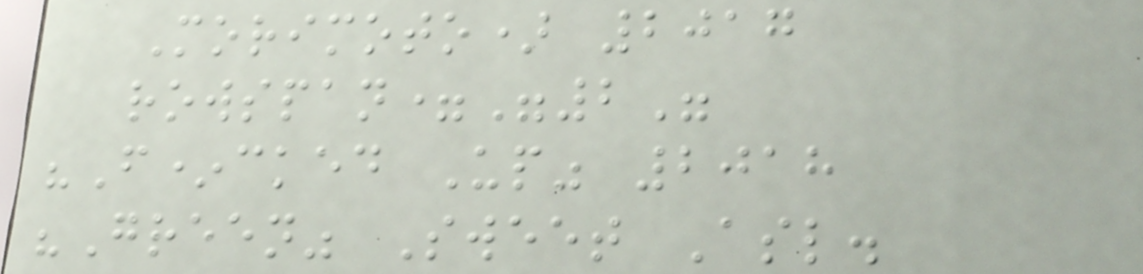Morimoto) 2017
rowspan="2"
"F*cked Up" 2018
"Green" Sweet Asl.
